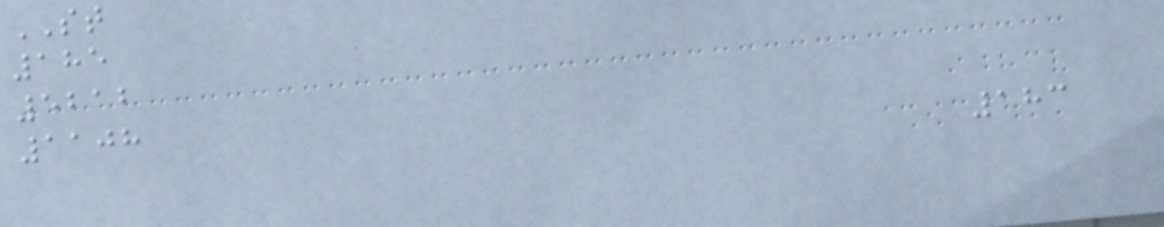ST
185
5212
1108
183
